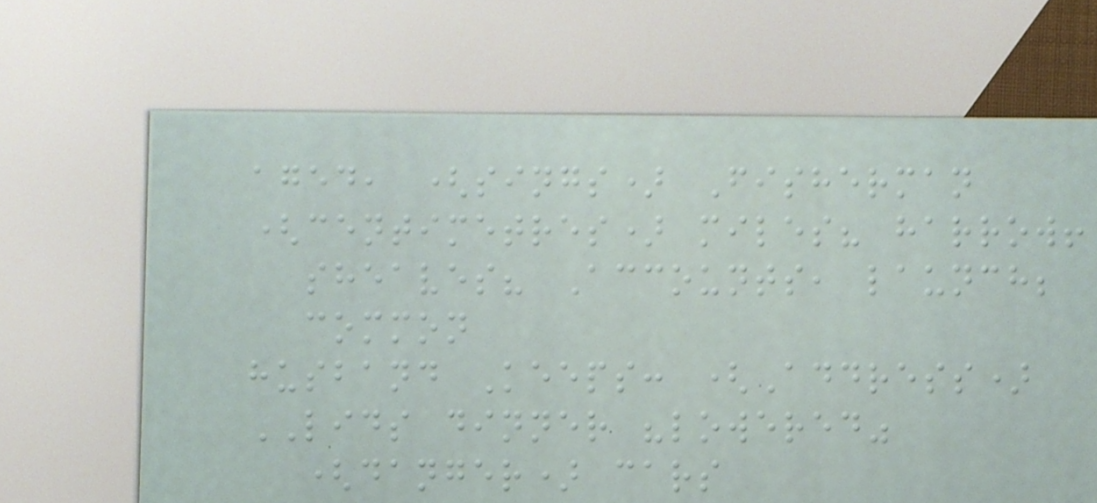aged, (sings) Fisherman
(centimetres) miles? harrow!
sheaves? Accounts, launch;
common
husband Keeps: (Address)
LIDS dinner "lowered"
(danger) cars
